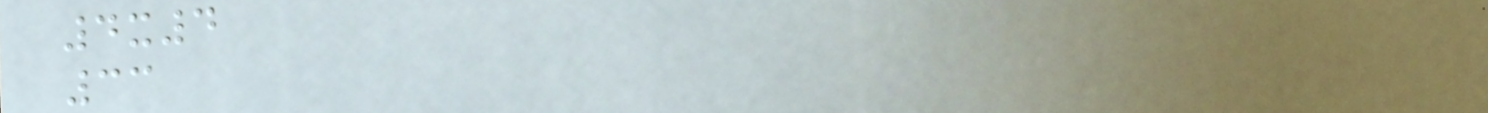4x4
33
